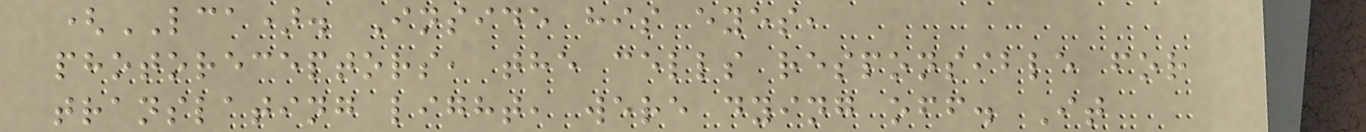(LCA). Inside his eyes,
photoreceptors, the cells responsible for
translating light, were dying off. It
